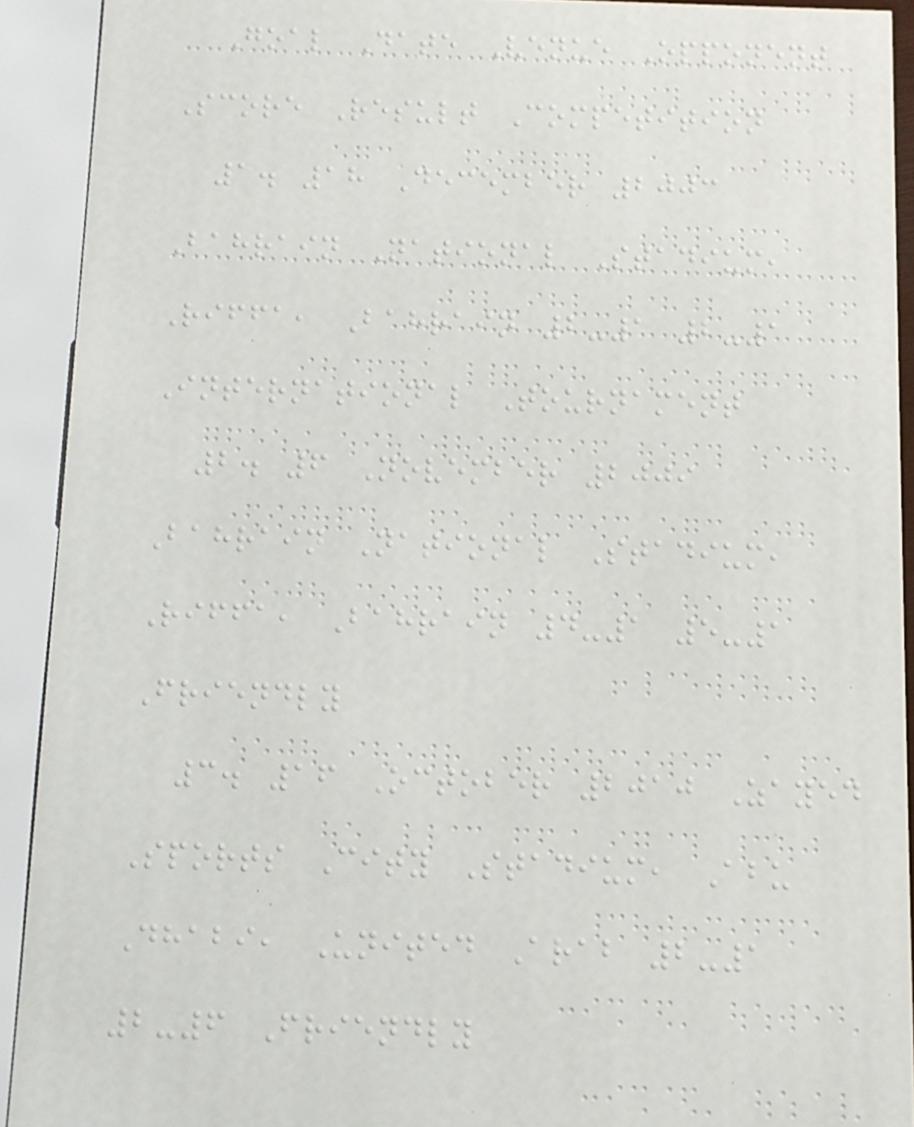Goal Date Venue Opponent
Score Result Competition
1. 18 December 2003
Bahrain National Stadium,
Riffa, Bahrain 2-1 2-1
International Tournament
2. 6 November 2009
Bahrain National Stadium,
Riffa, Bahrain 4-1 5-1
Friendly
3. 16 October 2010 Zayed
Sports City Stadium, Abu
Dhabi, United Arab 2-1
2-6 Friendly
